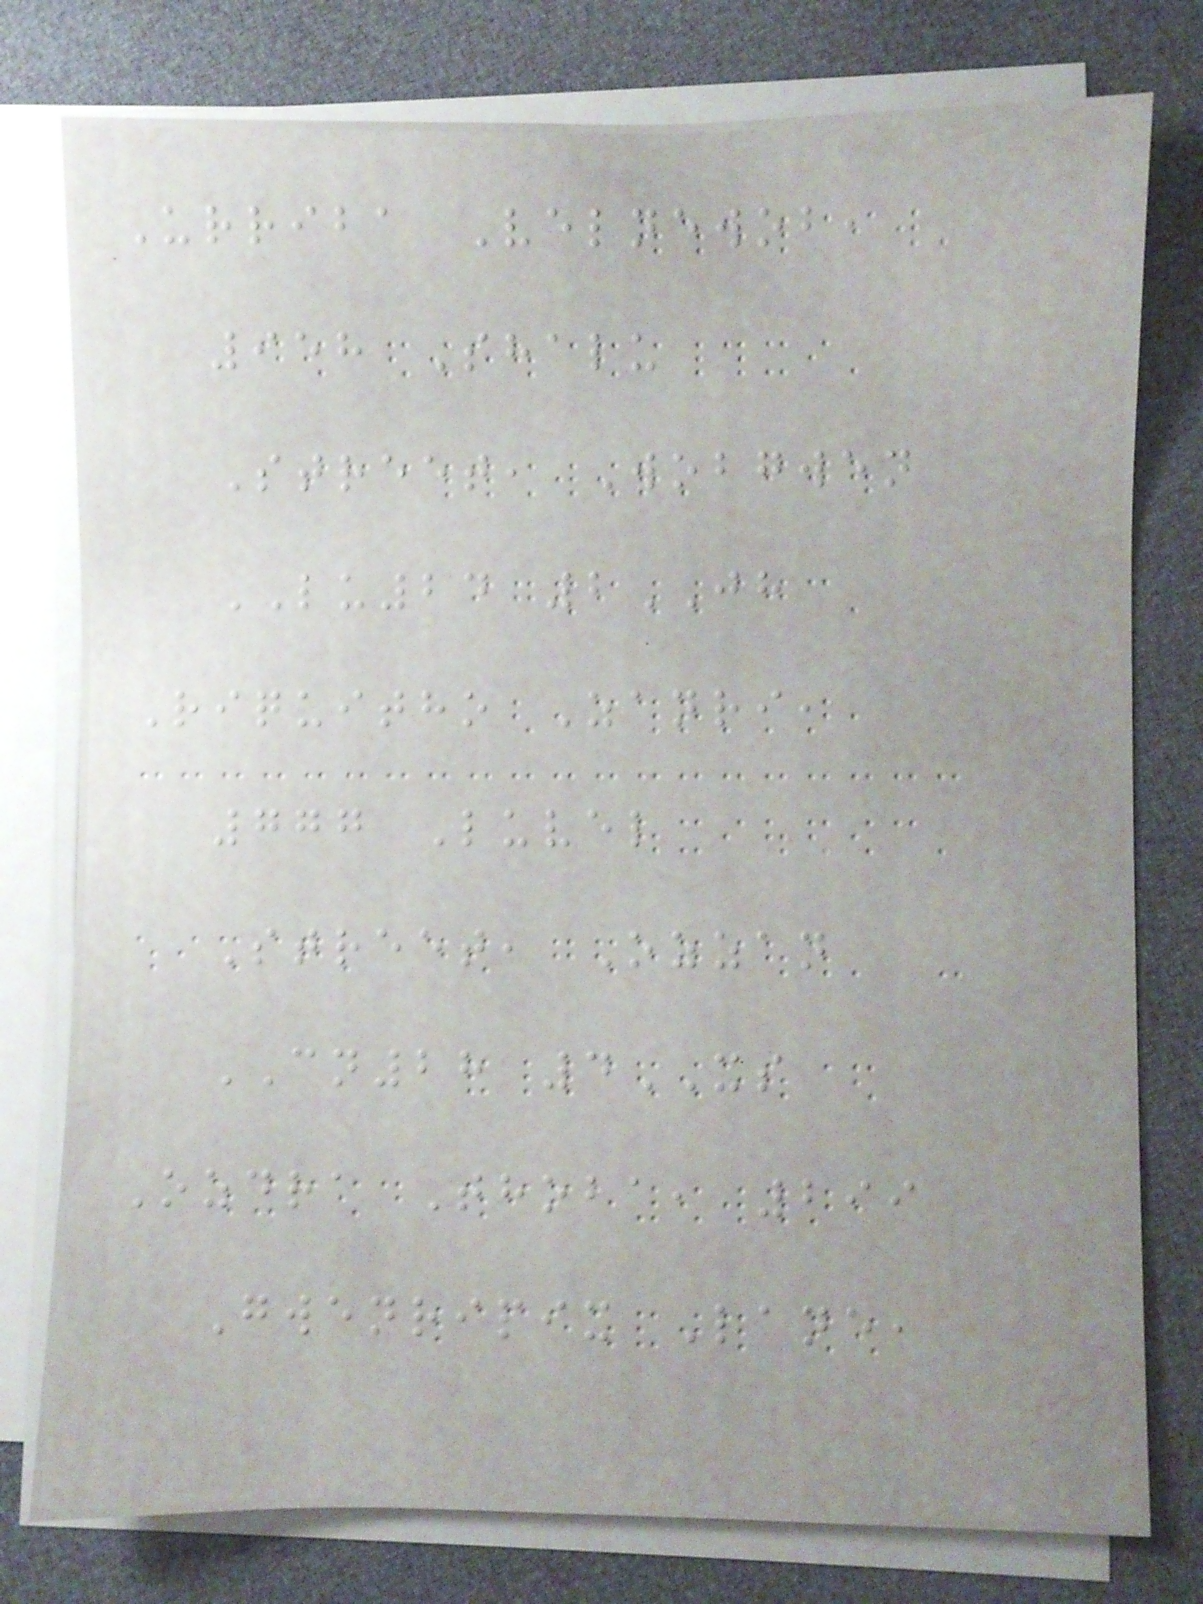Urriba Velnewob,
958 Shalu
Street, Wobgwen
LU24 2JH
Riquitho Zanri,
777 Luvel
Street, Ozzan
CN28 4XS
Ozdra Thoba, 299
Gwenripix Lane,
